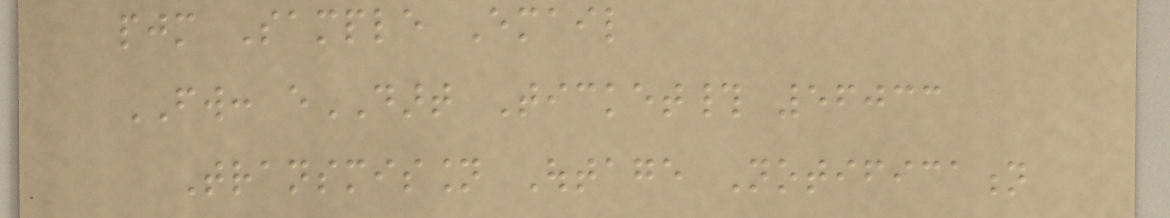pjm Sample Email
FW: eDART Ticket# 56033
Transmission Outage Notification
